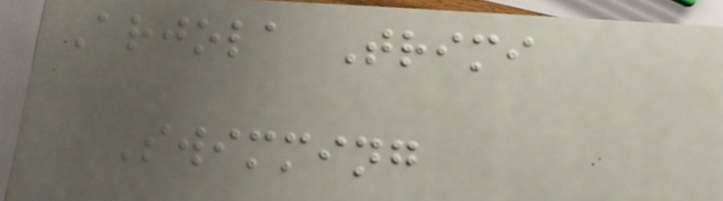Arjola Trimi
Swimming
